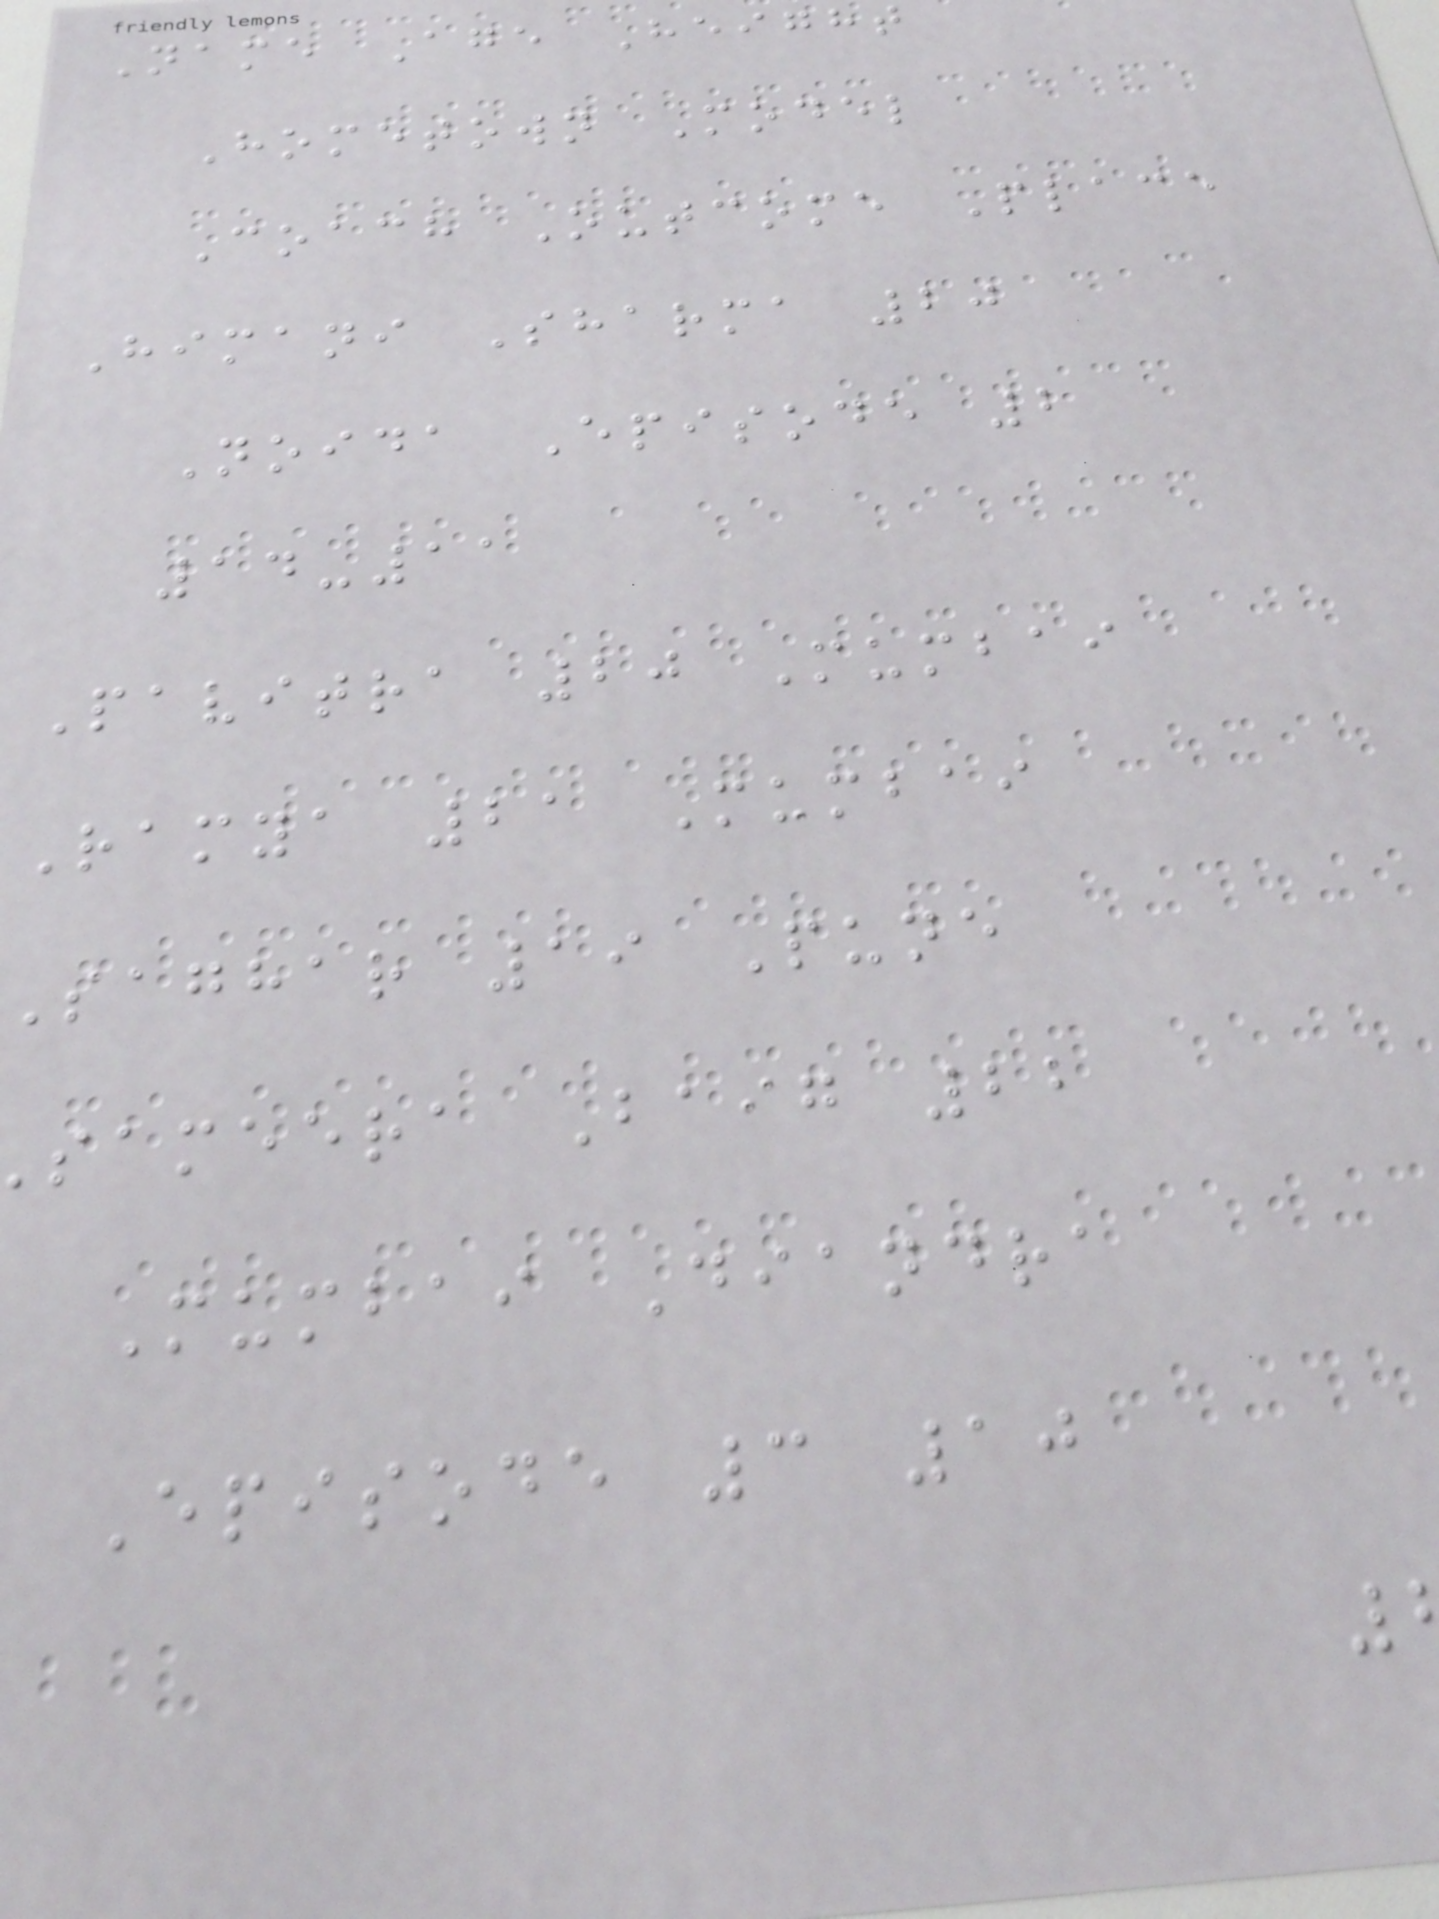Name Age Height
Hometown Model
Coach Outcome Place
Himani Sharma 20
Noida Episode 2
14-11
Pavitra 20 Mumbai
Ramya 21 Mumbai
Saghar 19 Pune
sameera Baig 22
Mumbai Diandra
Episode 3 10
